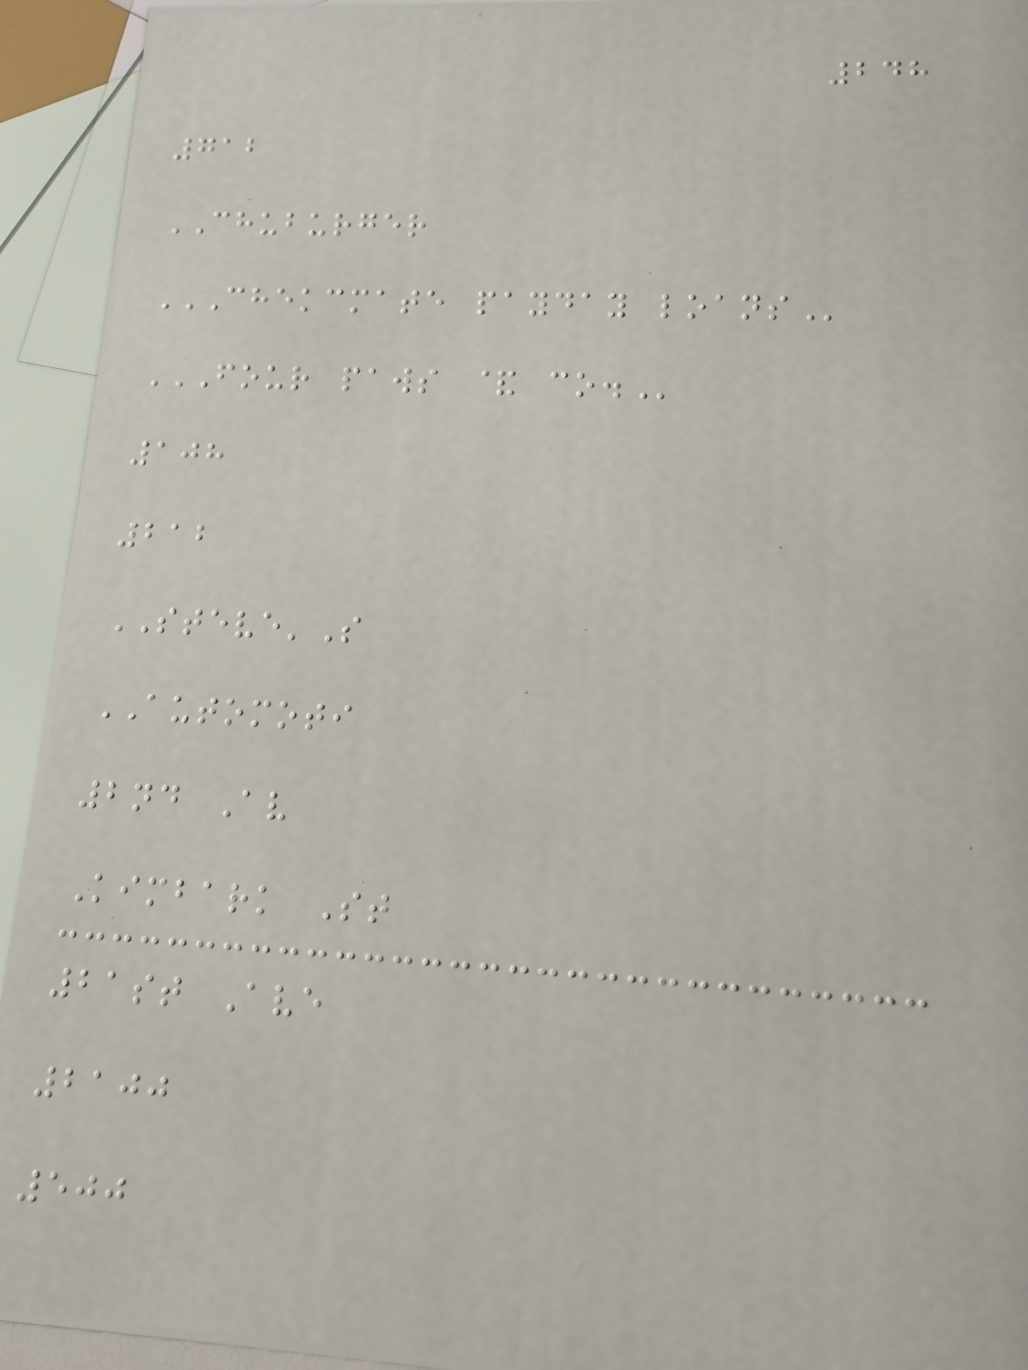248
712
CHUBURGER
CHEKCMATE PAYDAY LOANS
FOUR PAWS & CO.
108
212
STEVE'S
AUTOMOTI
2nd Av
Kimbark St
21st Ave
2100
500
